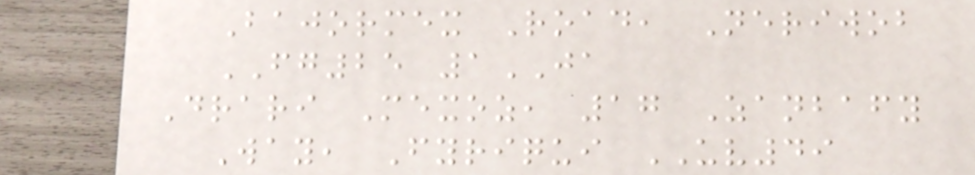Bajormex Road, Neriwob
FG25 1JA
Drari Mexoz, 17 Zanbafy
Way, Fyriqui UV49
